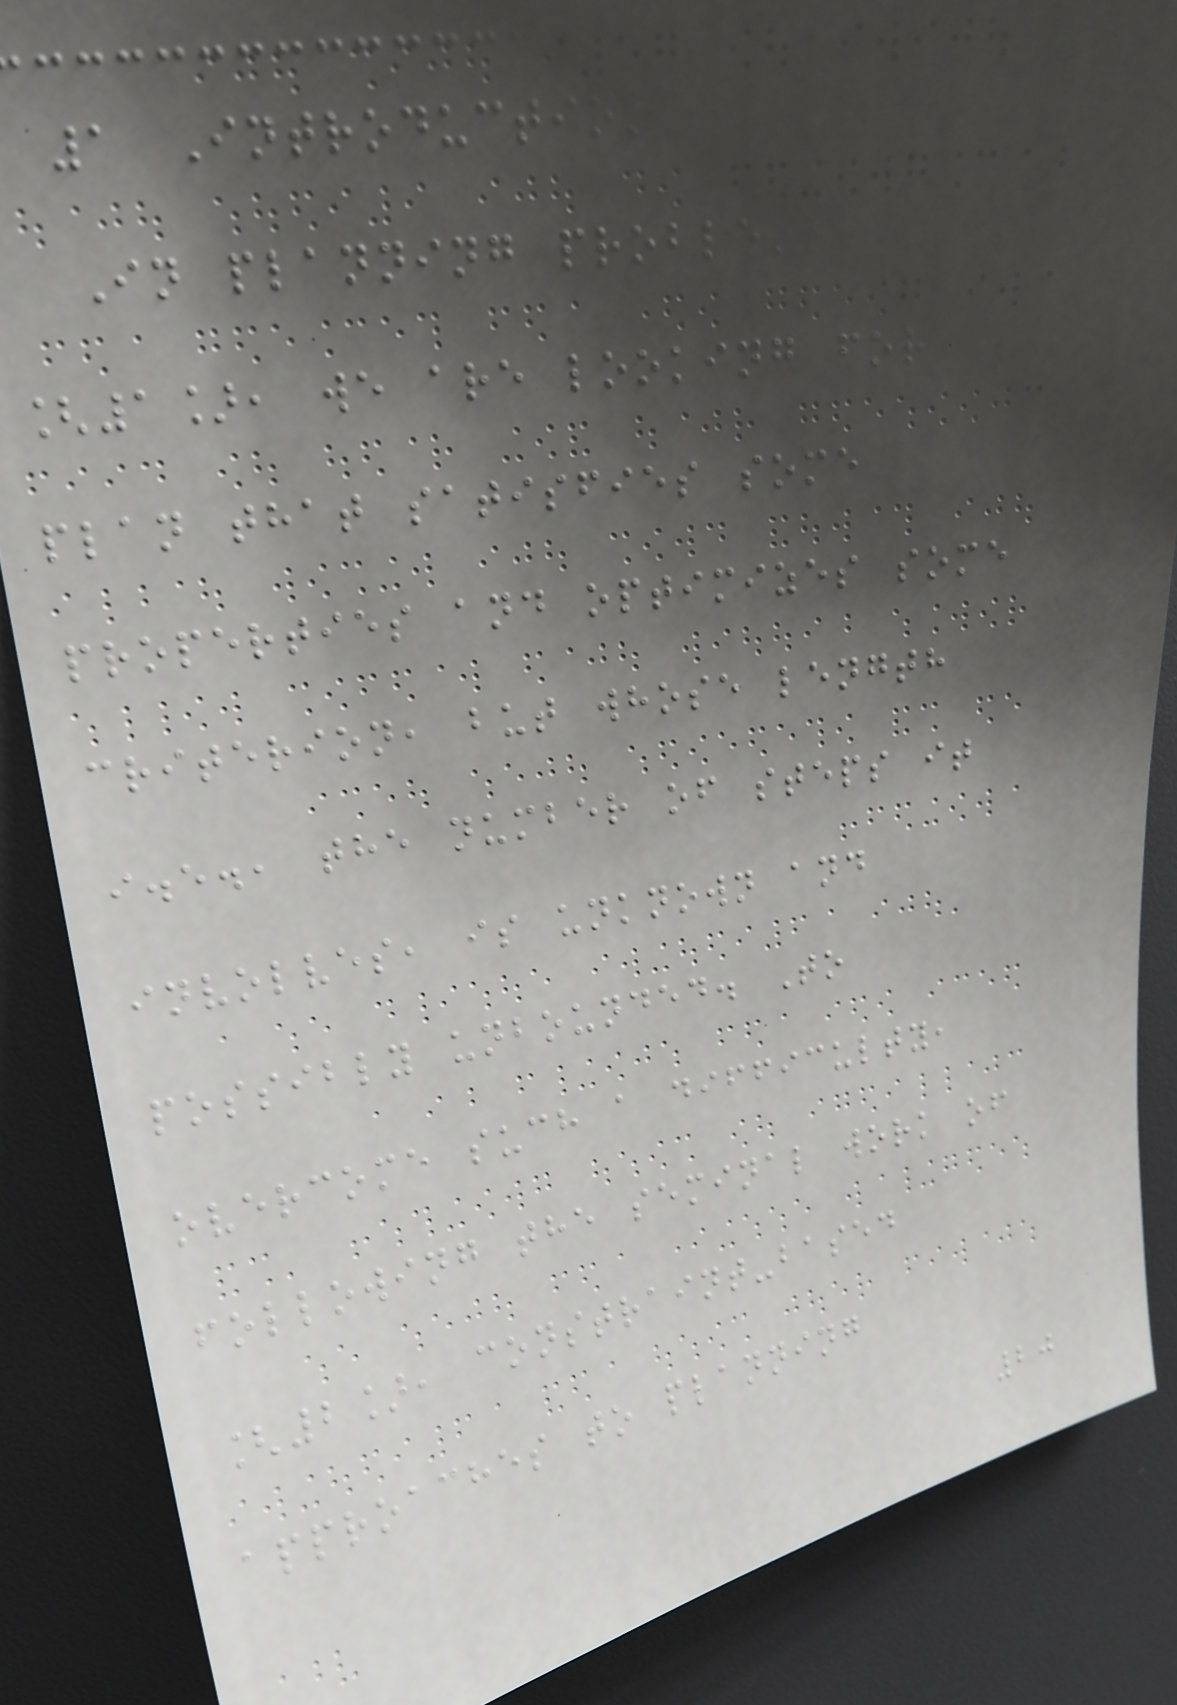1 Introduction
In planning problems
[1], we are looking for a
plan that satisfies some
properties and optimizes some
criterion, but whose length
i.e., the number of steps it
involves, is unknown and
possibly unbounded. To
overcome such a difficulty,
following the seminal work of
[2], constraint-based
approaches to planning
20
